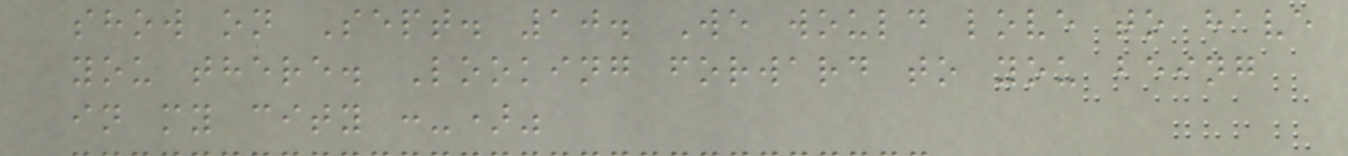show on Sept. 10. We would love to have
you there. Looking forward to you being
in my city :-)"
